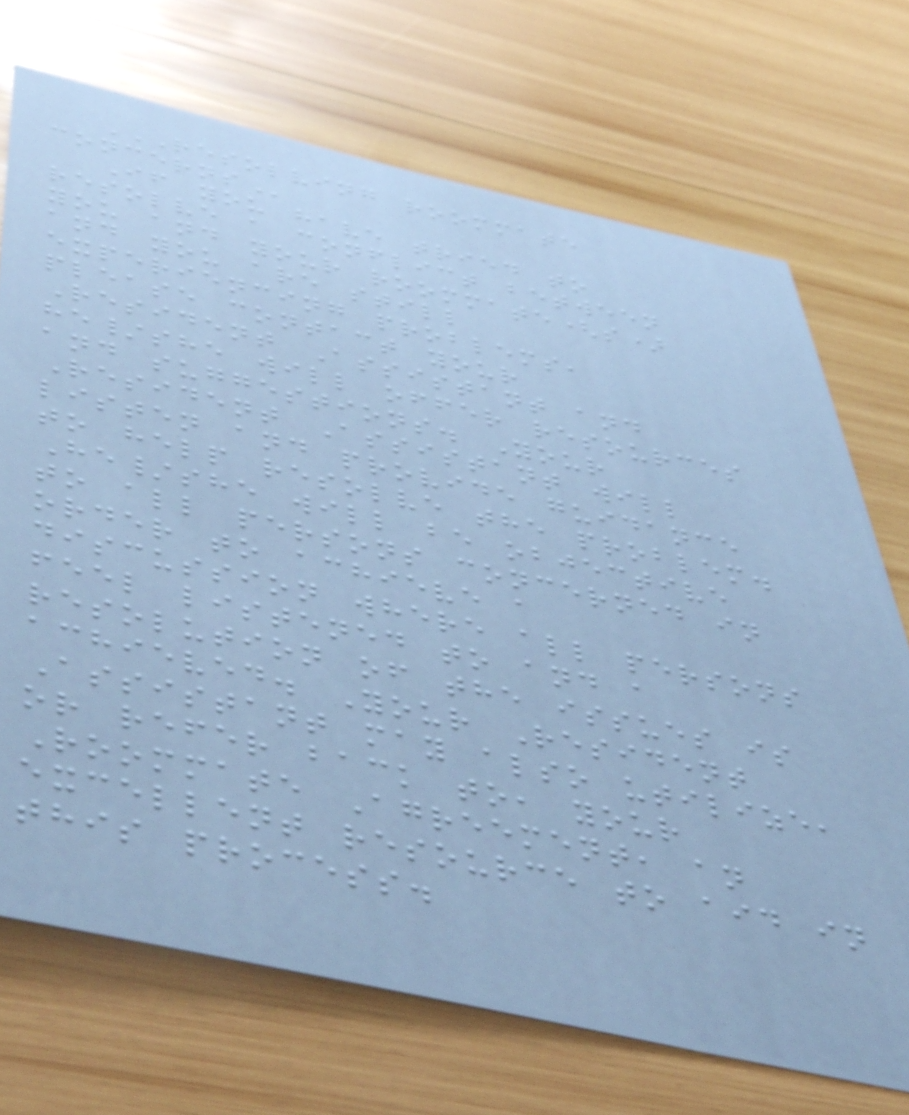RESOLVING ROOMMATE
CONCERNS
If you have tried to
resolve a conflict between
you and your roommate(s)
and you are still
experiencing problems,
please contact your
Resident Assistant and
he/she will offer resources
and suggestions. Your
Resident Assistant will
listen and provide guidance
to help resolve the problem.
He/she will be objective
to all persons concerned in
order to achieve a
discussion where all persons
feel listened to and a
resolution of the issues is
achieved. Your Resident
Assistant may also utilize,
or refer back to, your
Roommate Agreement, an
excellent resource to aid in
this process.
